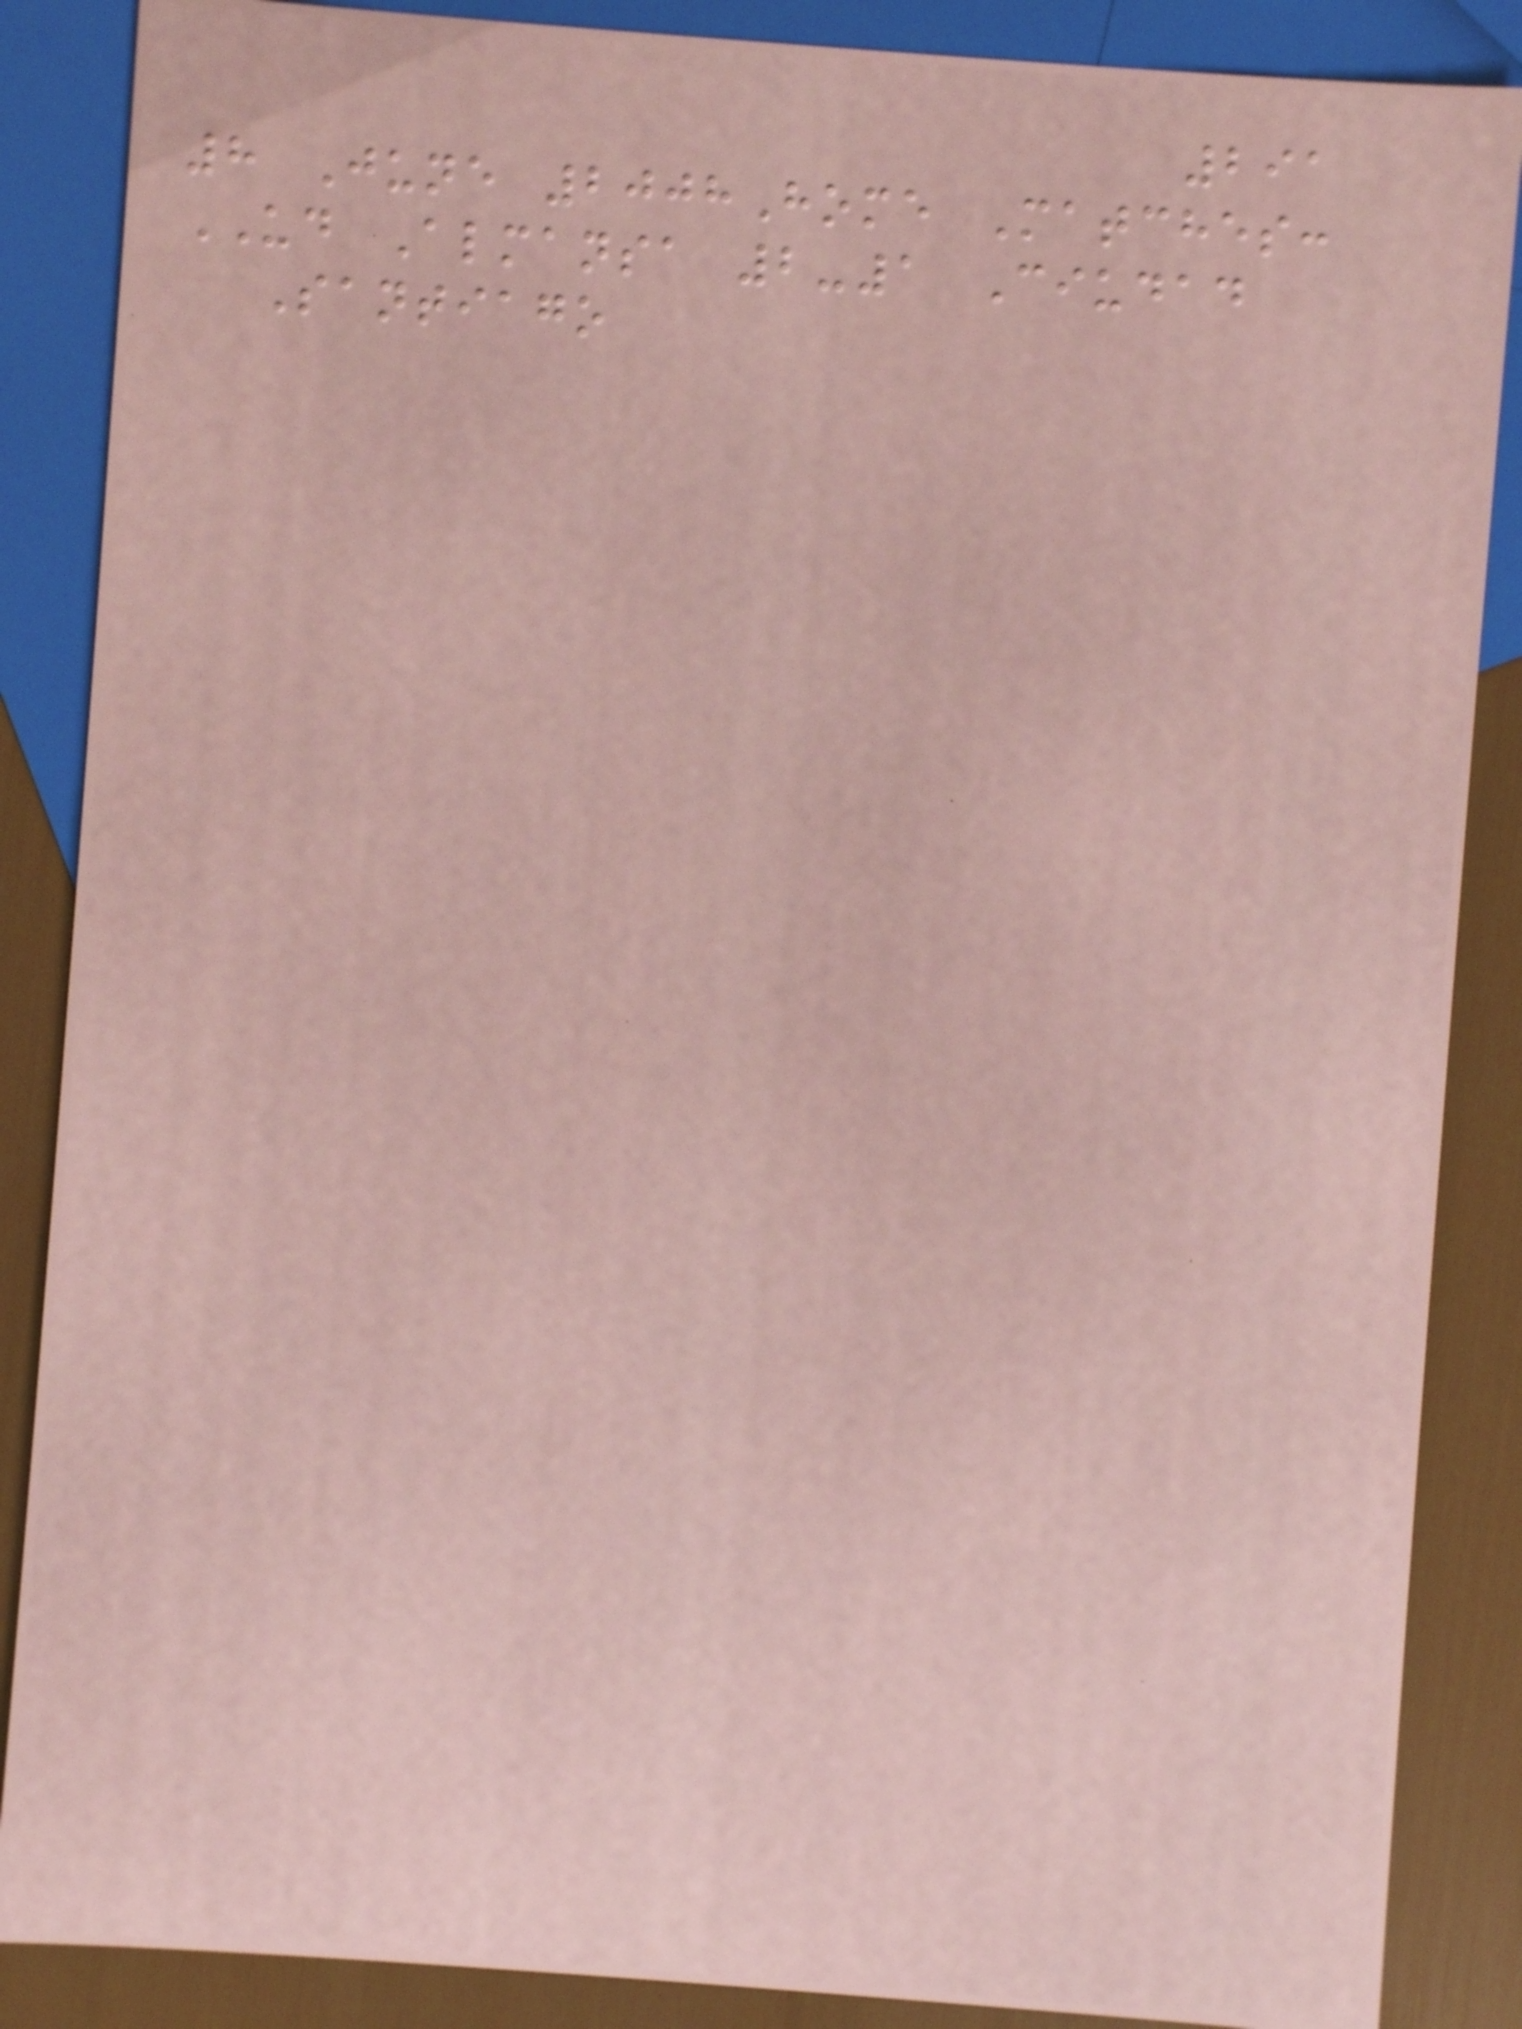291
8 June 2008Home Matches:
UD Almansa 2-1 Ciudad
Santiago
